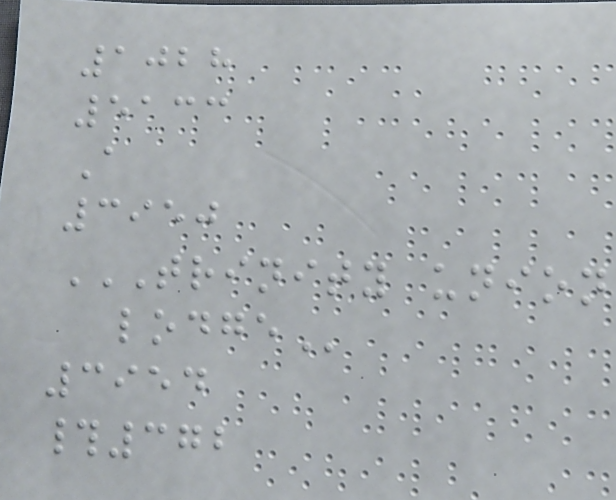1028
5133
A
3950
TRINITY UNION
LODGE
3954
#372
